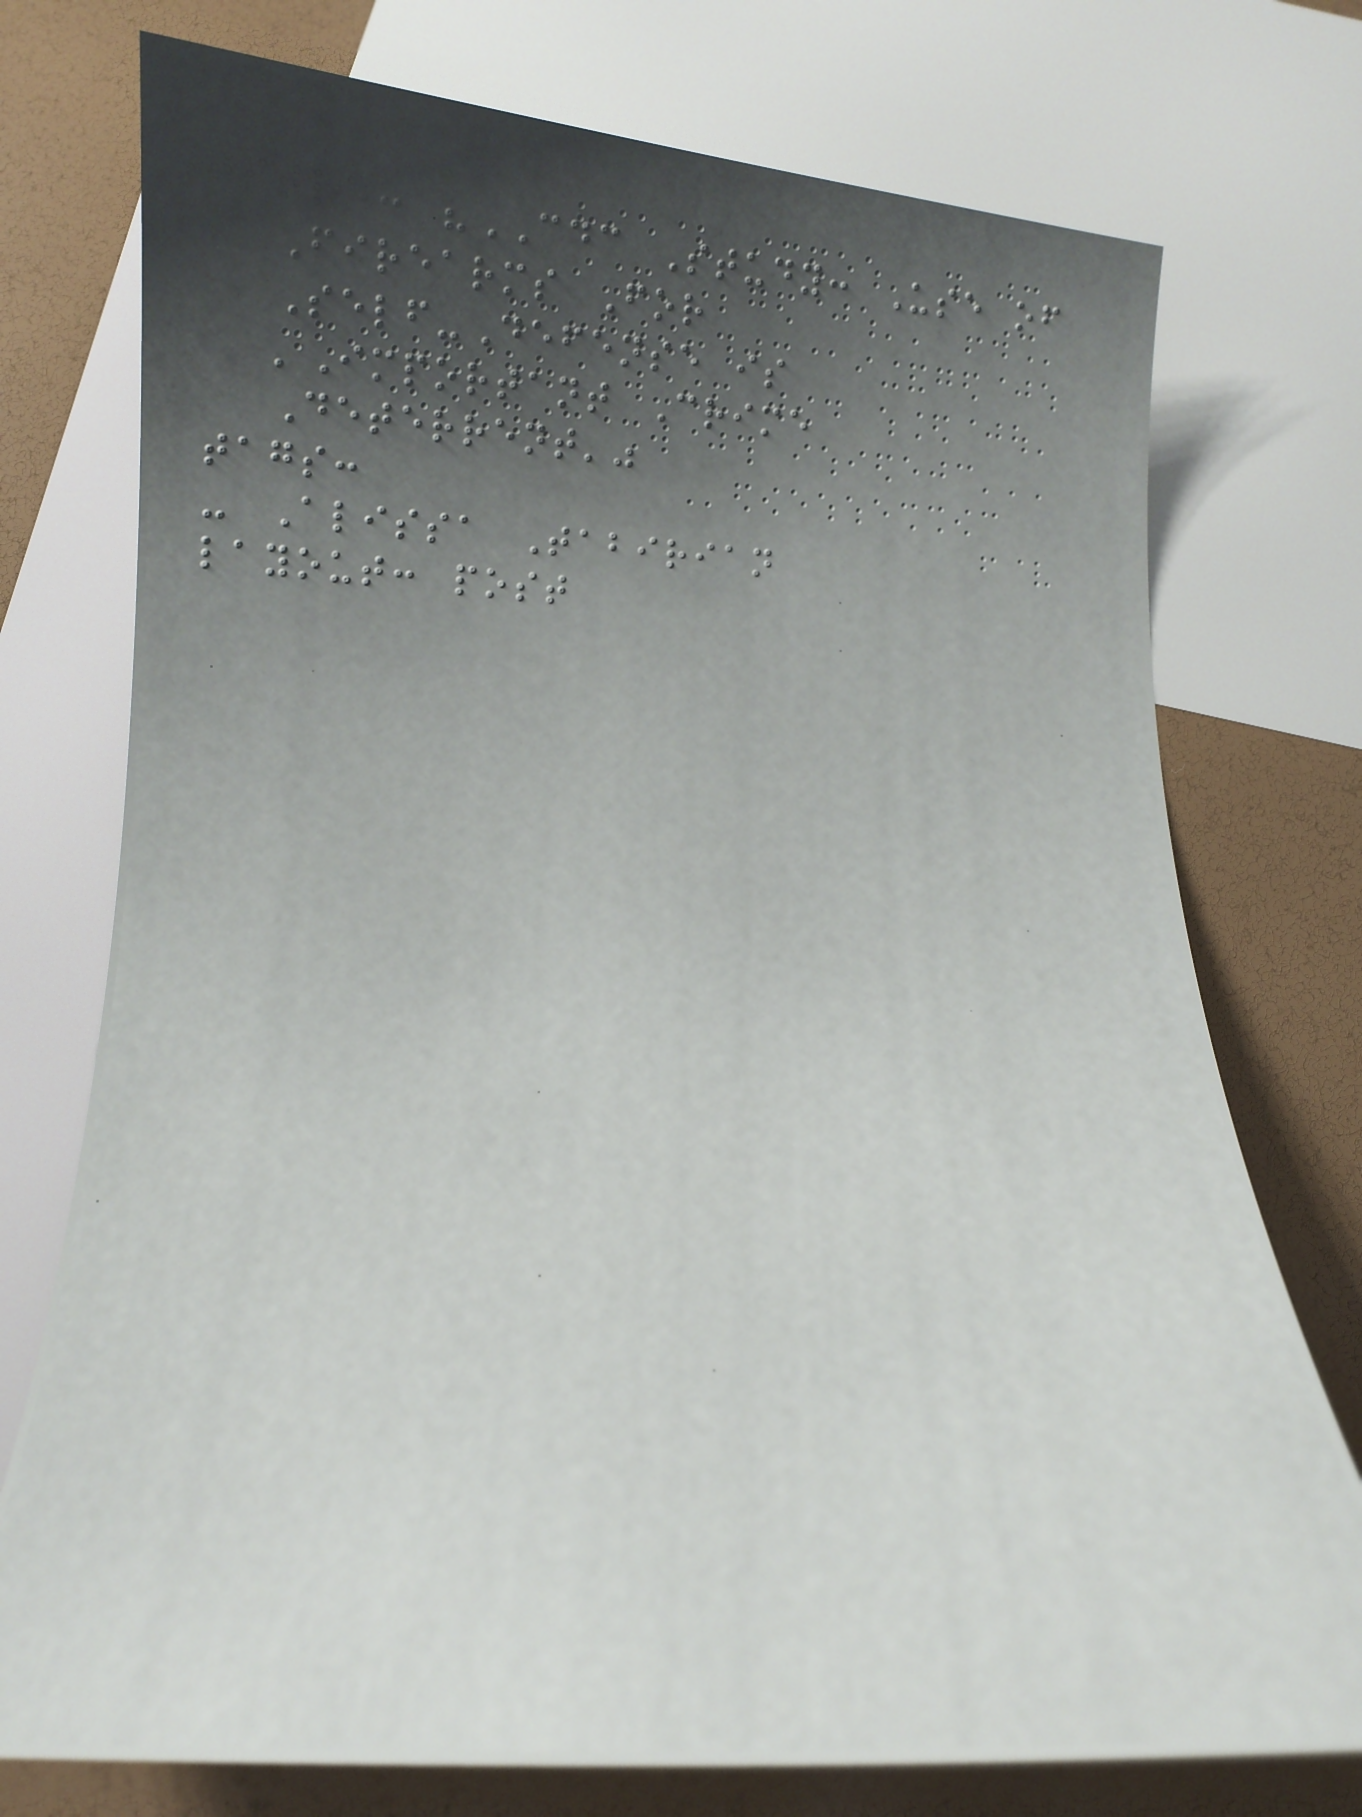title: "CDC Study: Use of
Firearms For
Self-Defense is
'Important Crime
Deterrent'"
tags:
- Alissa Tabirian
layout: post
